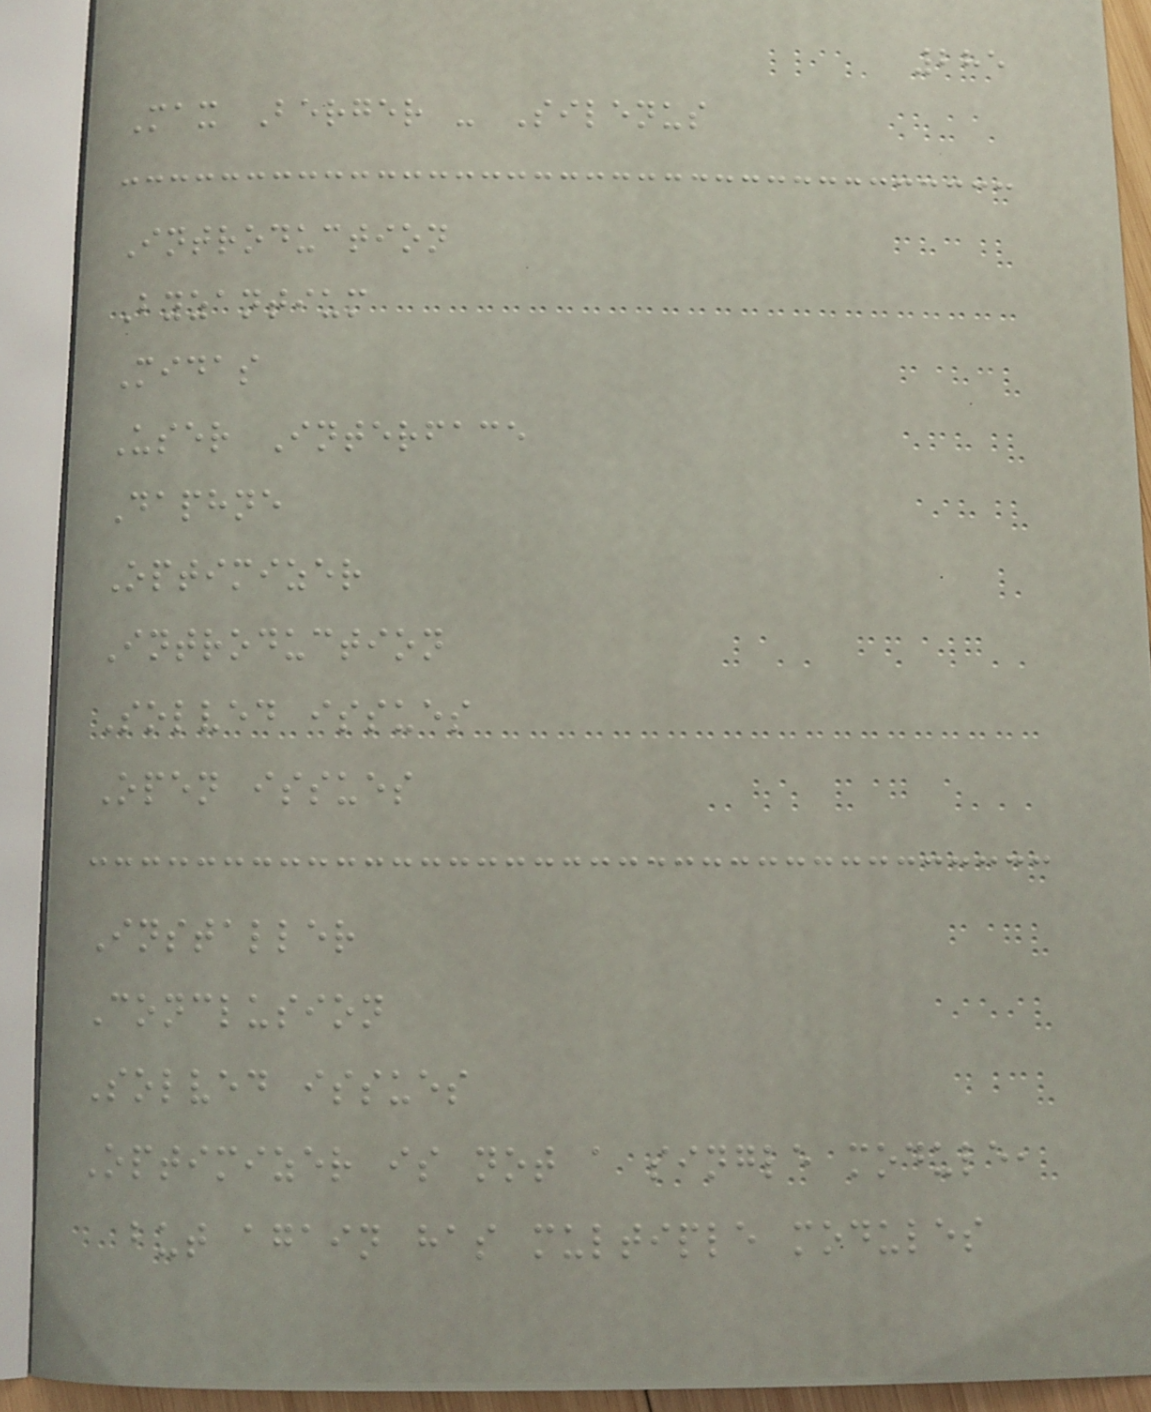285
Max Berger - Silenus
Introduction
Byzantium
Midas
User Interface
Daphne
Optimizer
Introduction
Solved issues
Open issues
Installer
Conclusion
Solved issues
Optimizer is not a single module,
but again has multiple modules
